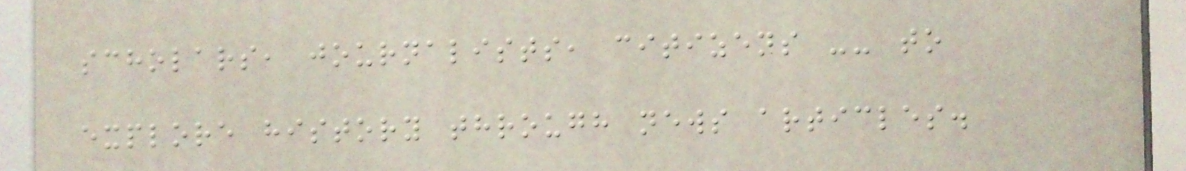scholars, journalists, citizens -- to
explore history through news articles.
